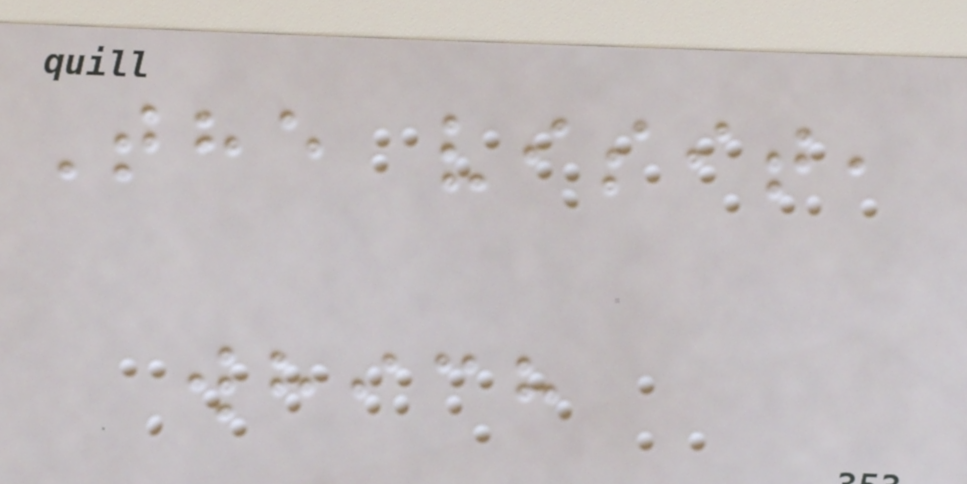The visit,
which
